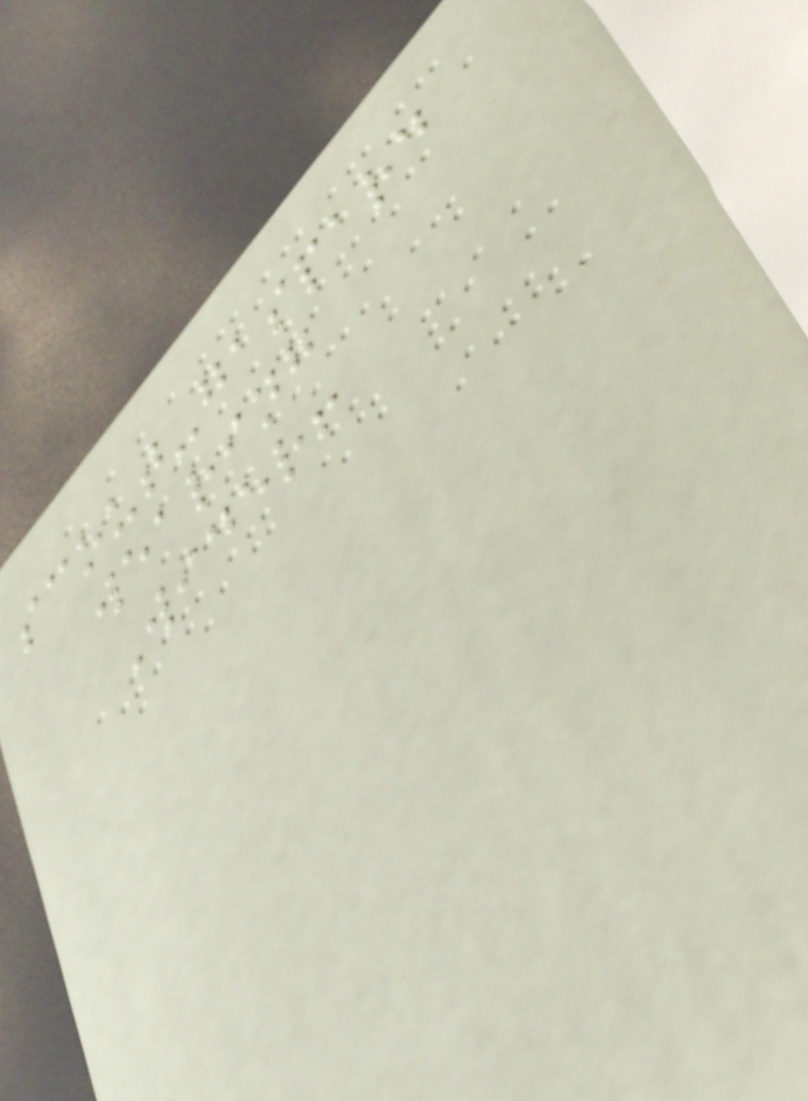scout-gaspard
wearing
Wider!
